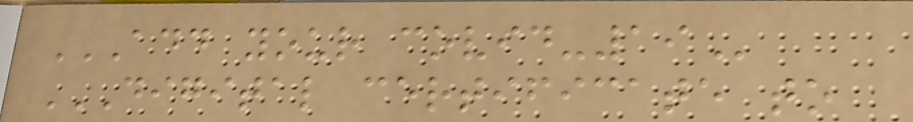ADD YOUR COVID-19
DIGITAL CERTIFICATE TO
